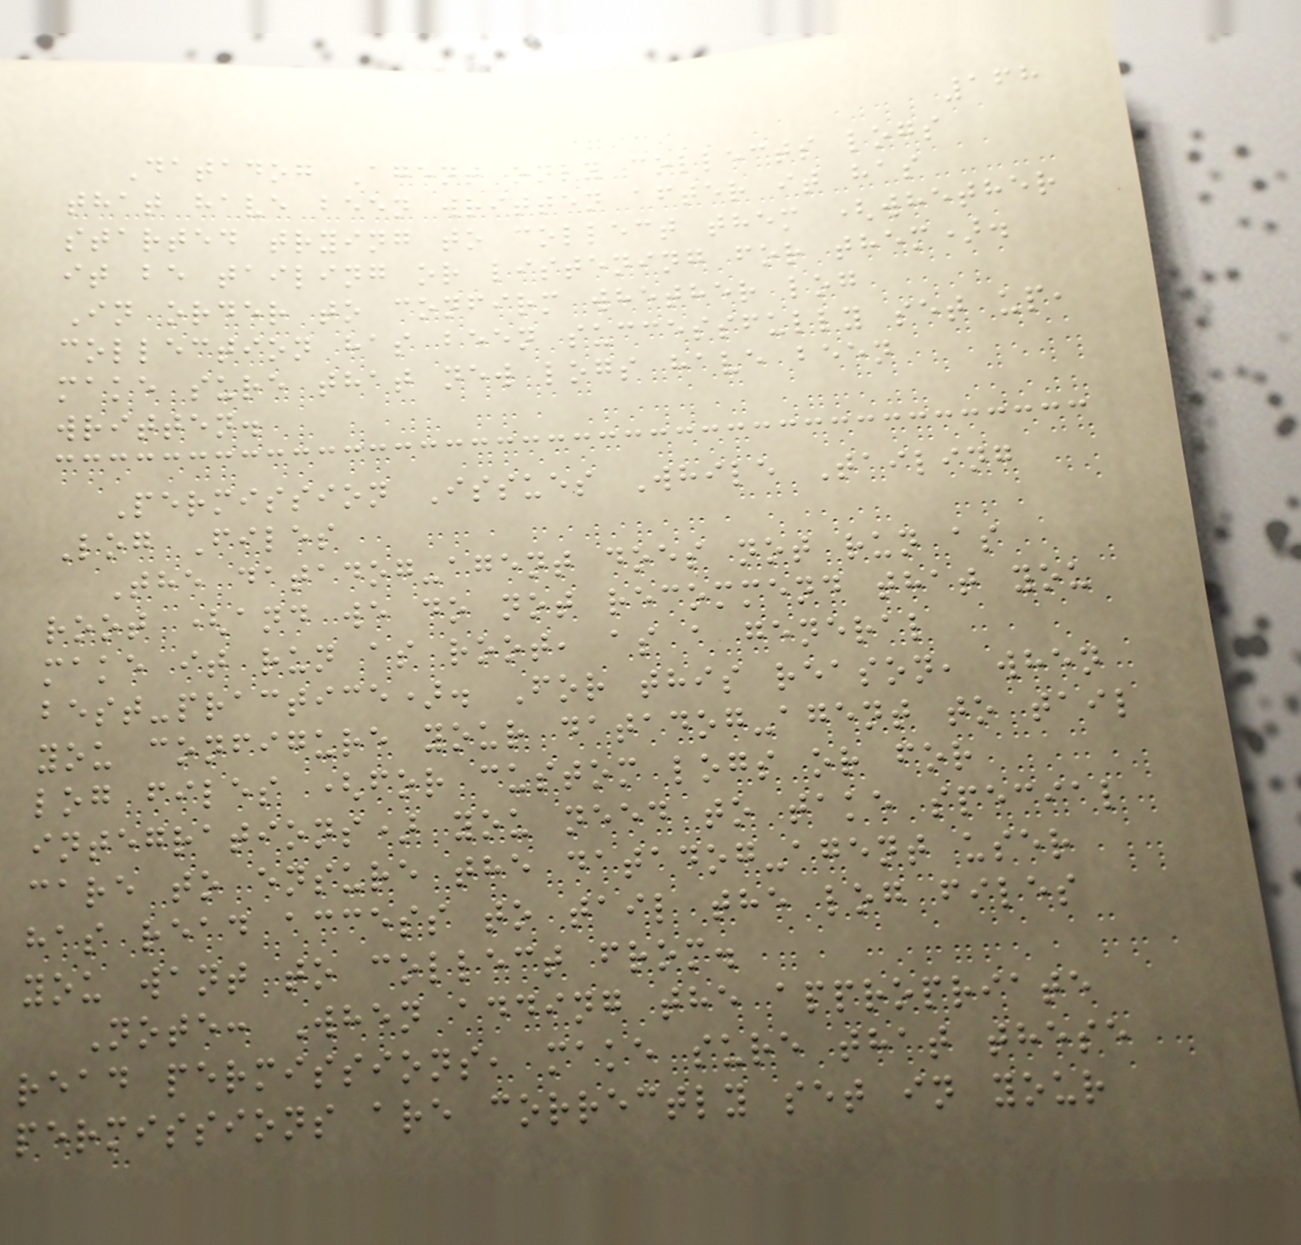168
Datadog Agent only collects logs
that have been written after it has
started trying to collect them (whether
it be tailing or listening for them).
In order to confirm whether log
collection has been successfully set up,
make sure that new logs have been
written.
Permission Issues While Tailing
Log Files
The datadog-agent does not run as
root (and we do not recommend that you
make it run as root, as a general
best-practice). For this reason, when
you configure your datadog-agent to tail
log files (for custom logs or for
integrations) you need to take special
care to ensure the datadog-agent user
has read access to tail the log files
you want to collect from.
Note: When adding the appropriate
read permissions, make sure that these
permissions are correctly set in your
